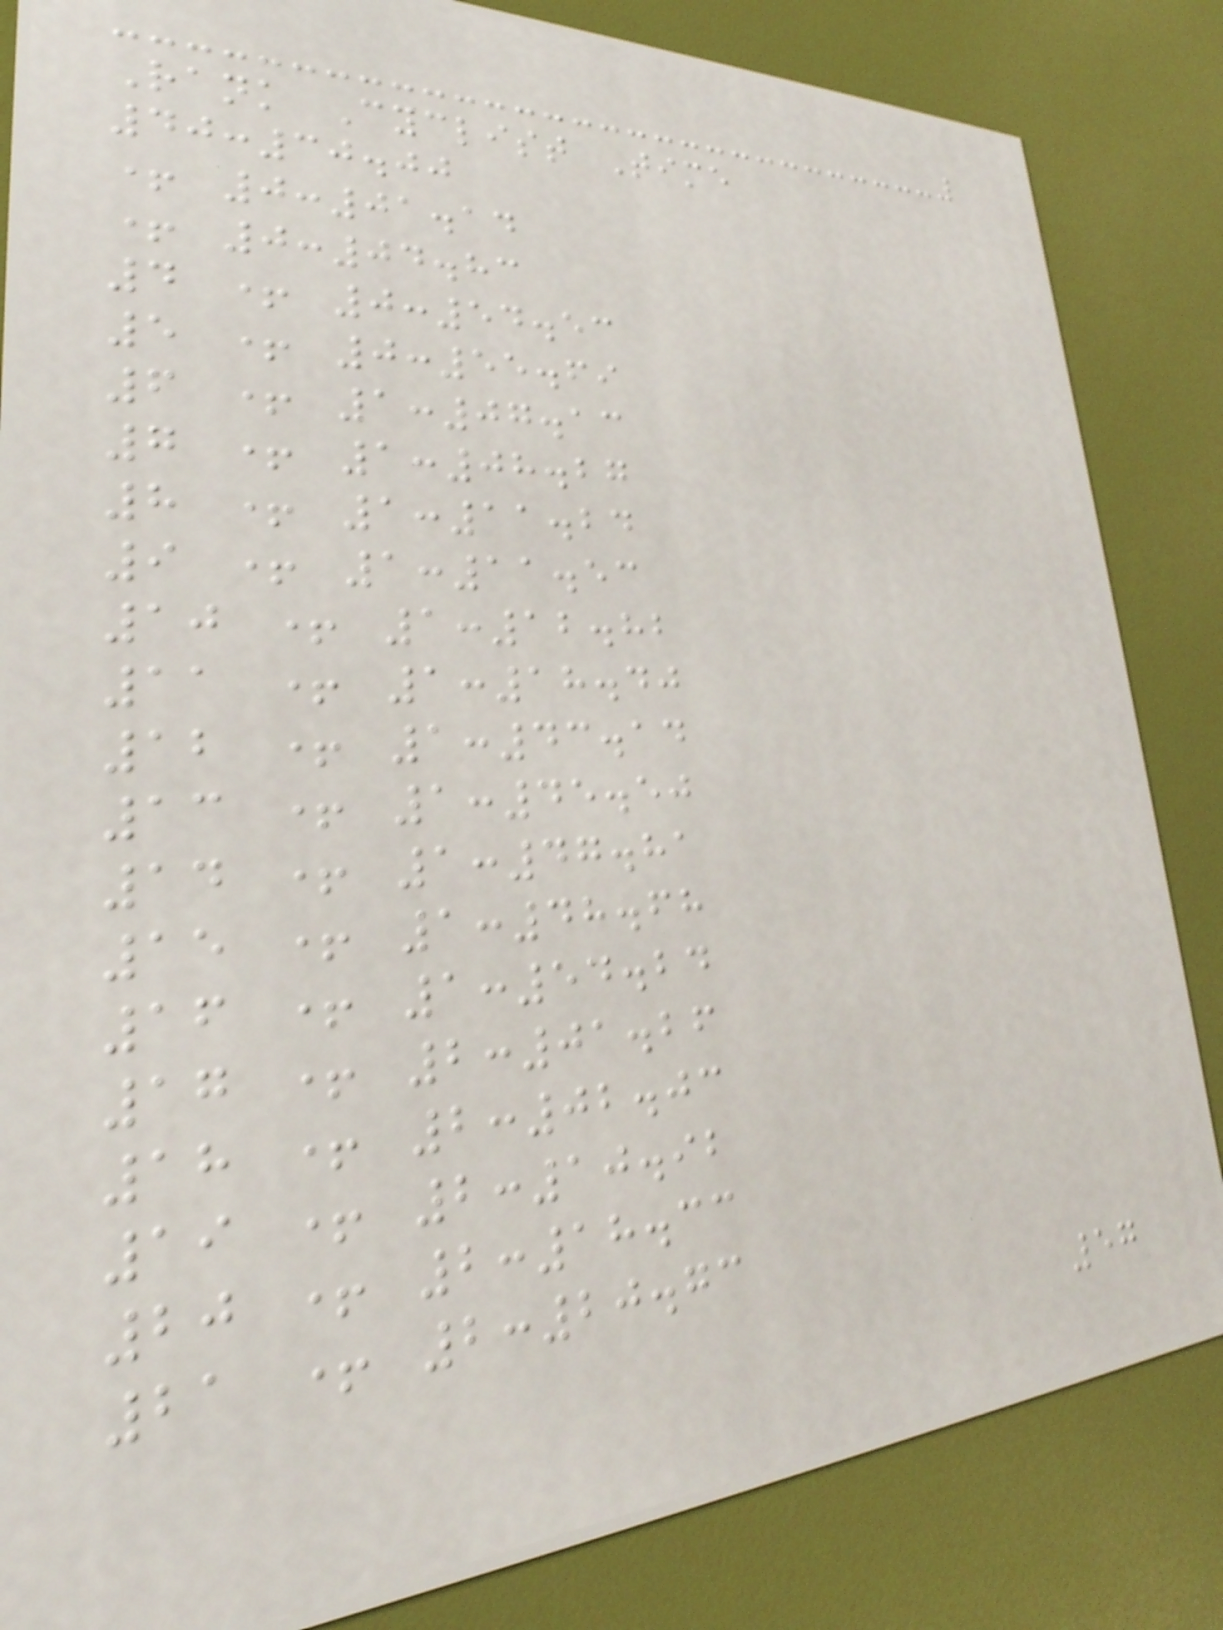Rank Cyclist Time
40:30.00
+ 0:01.14
+ 0:04.83
4 + 0:54.53
5 + 0:55.69
6 + 1:07.13
7 + 1:08.27
8 + 1:11.24
9 + 1:11.53
10 + 1:12.82
11 + 1:18.40
12 + 1:43.14
13 + 1:45.50
14 + 1:47.81
15 + 1:48.68
16 + 1:54.24
17 + 2:01.26
18 + 2:02.03
19 + 2:10.92
20 + 2:18.33
21 + 2:20.73
57
